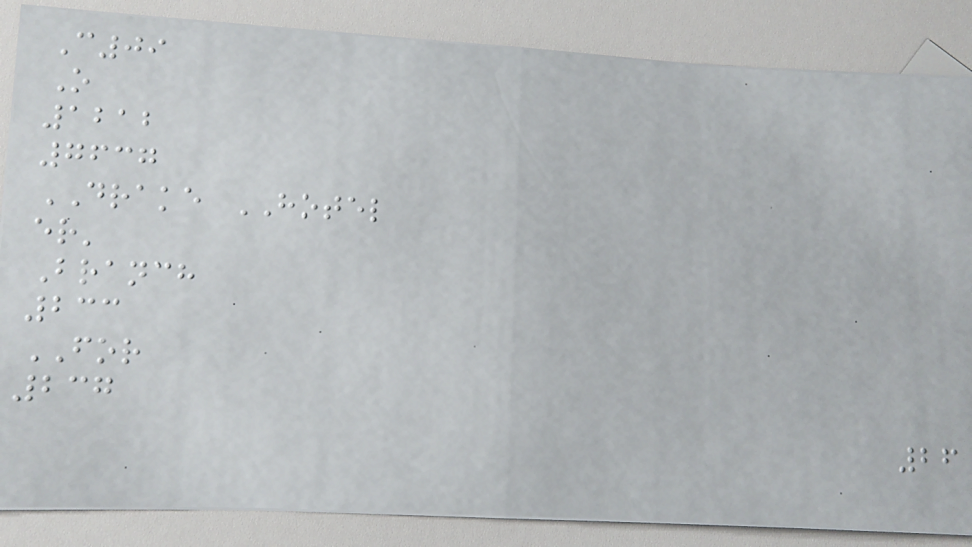C09
O
1212
7637
DRAKE HOTEL
er'
Branch
233
FOR
237
26
